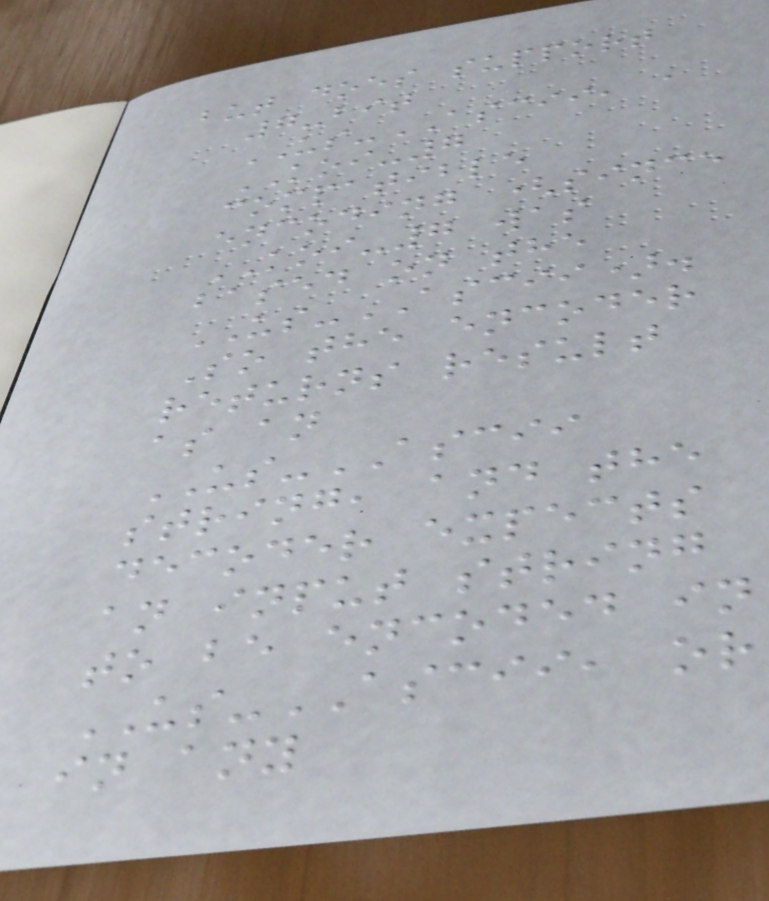but does support
7-bit
US-ASCII, a
KOI-7
compatible
encoding (since
KOI-7 was
based on the
US-ASCII).
So the encoder
returns result
as an
US-ASCII
string, and the
decoder expects
an input string
to be encoded in
US-ASCII, or
in any
